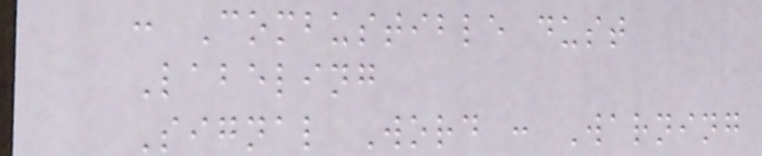: Combustible dust
Labeling
Signal Word : Warning
